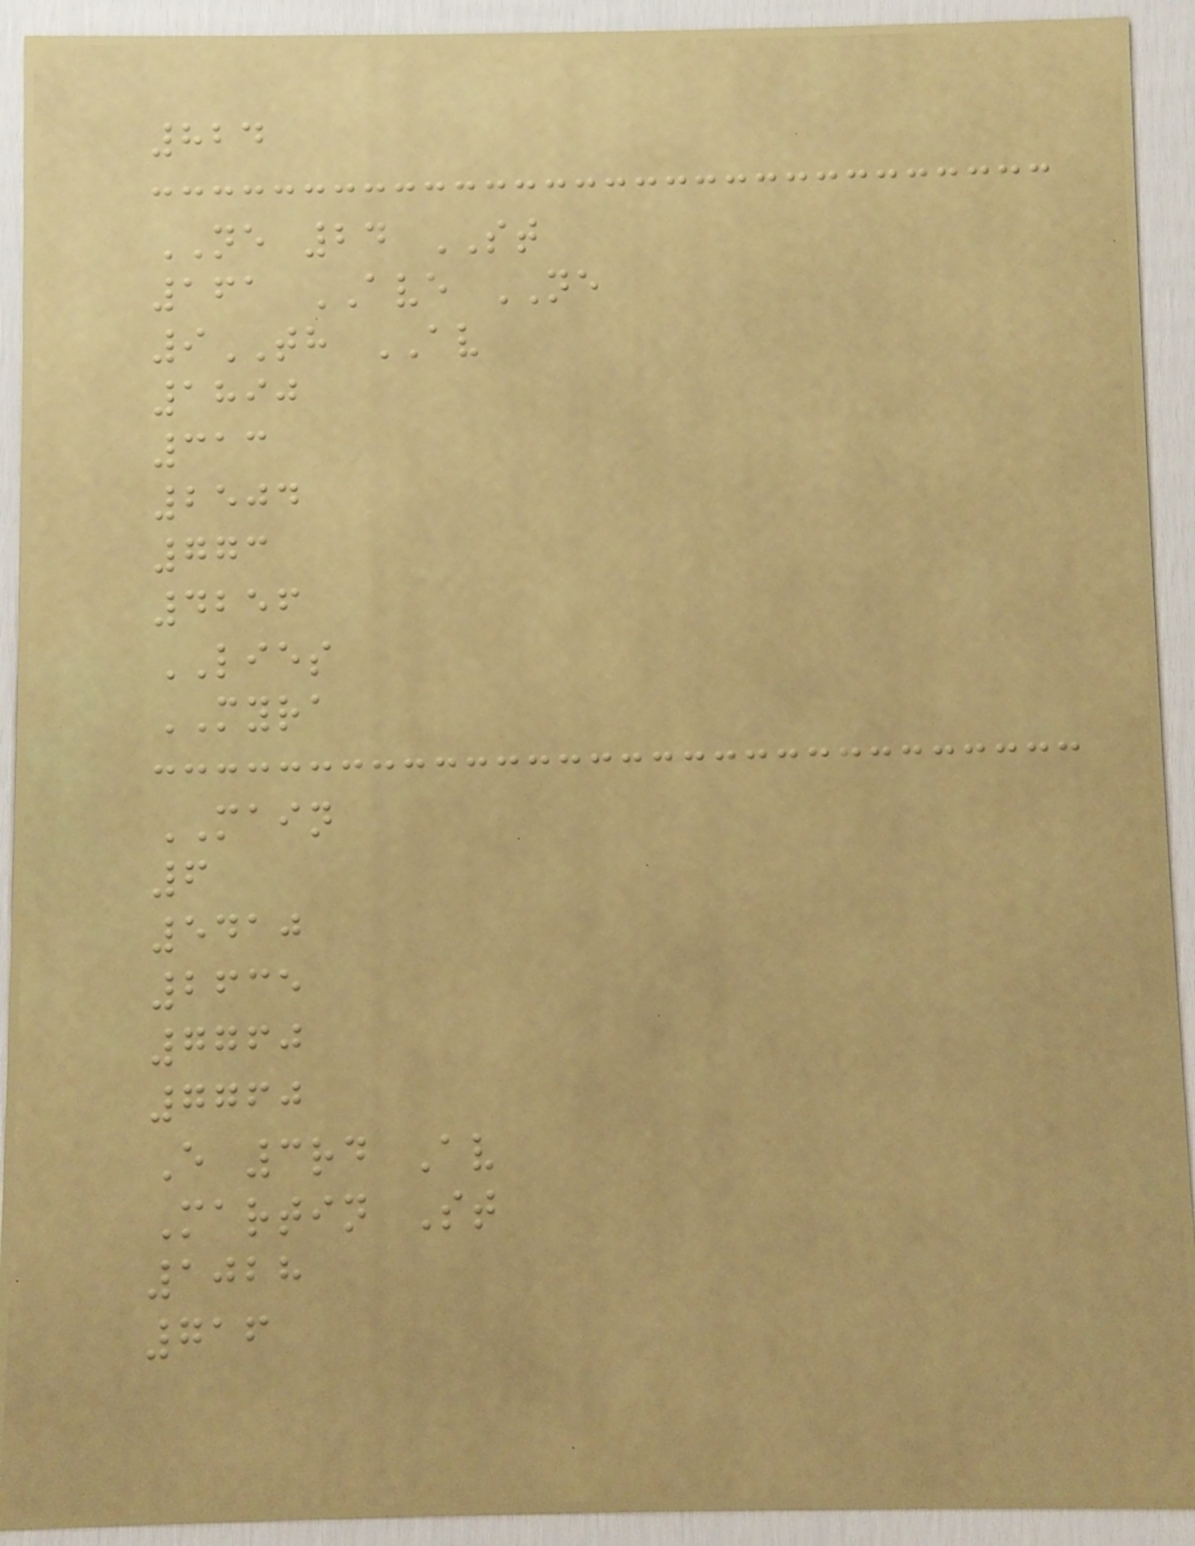824
NE 24 ST
161 AVE NE
9TH AV
1890
313
2504
773
4256
LIES
MYRA
MAIN
6
5410
2635
7760
7760
E 3rd Av
Martin St
1028
716
